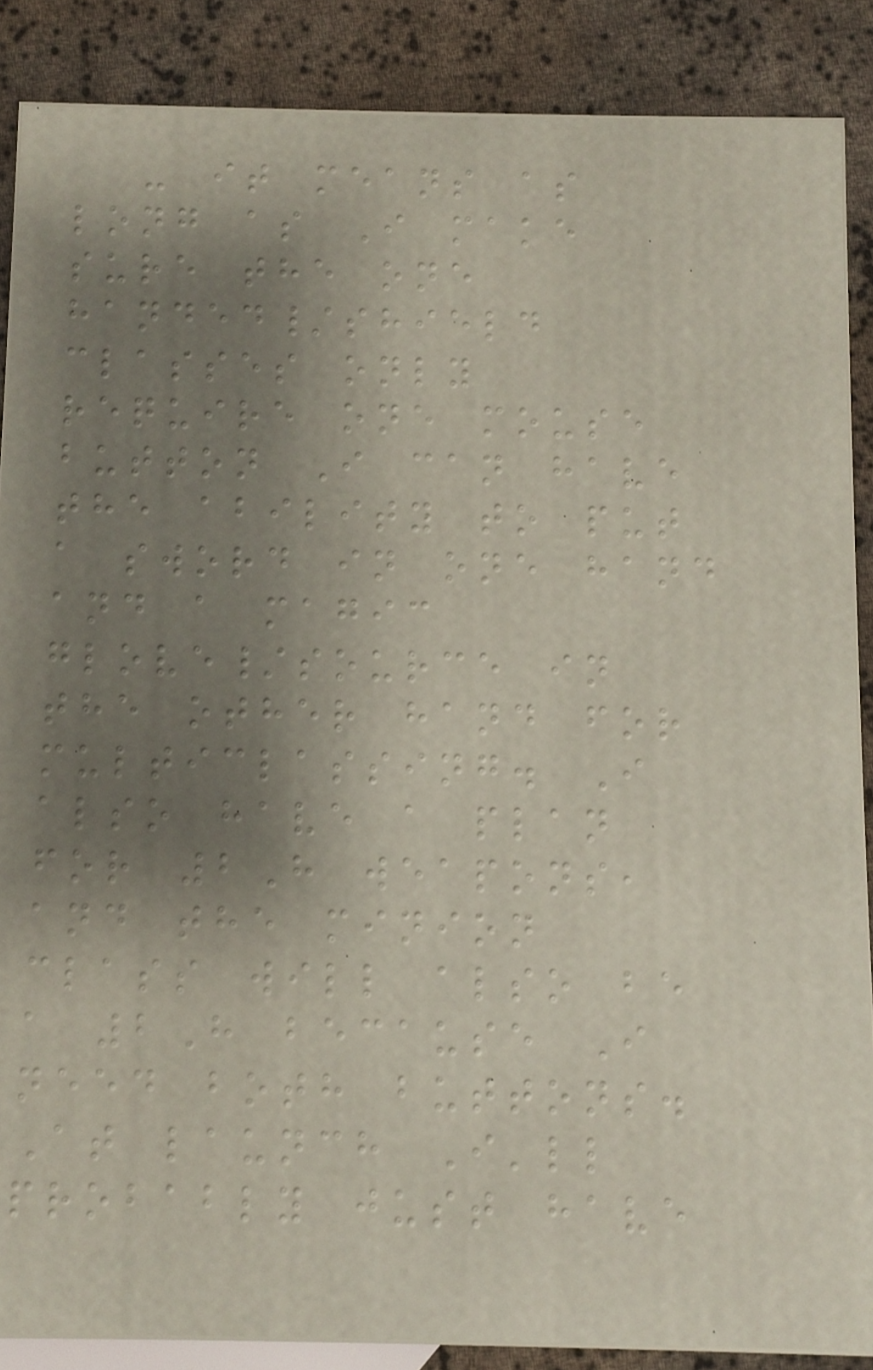- it means as
long as I make
sure the one
handed/shield
classes only
require one mouse
button I can have
the ability to put
a sword in one hand
and a magic
glove/source in
the other hand for
multiclassing. I
also have a plan
for 2H weapons,
and the minion
class will also be
a 2H because I
need both buttons.
At launch I'll
probably just have
